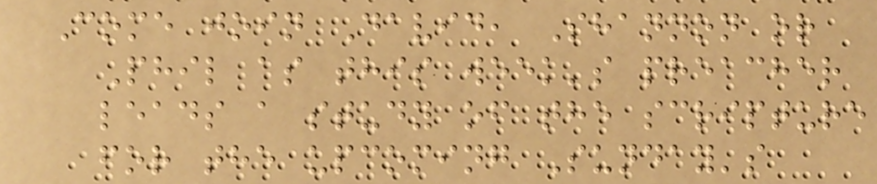Come join David, Shannon or
Phil as this week's preacher
leads a study of the scripture
for the upcoming Sunday's
